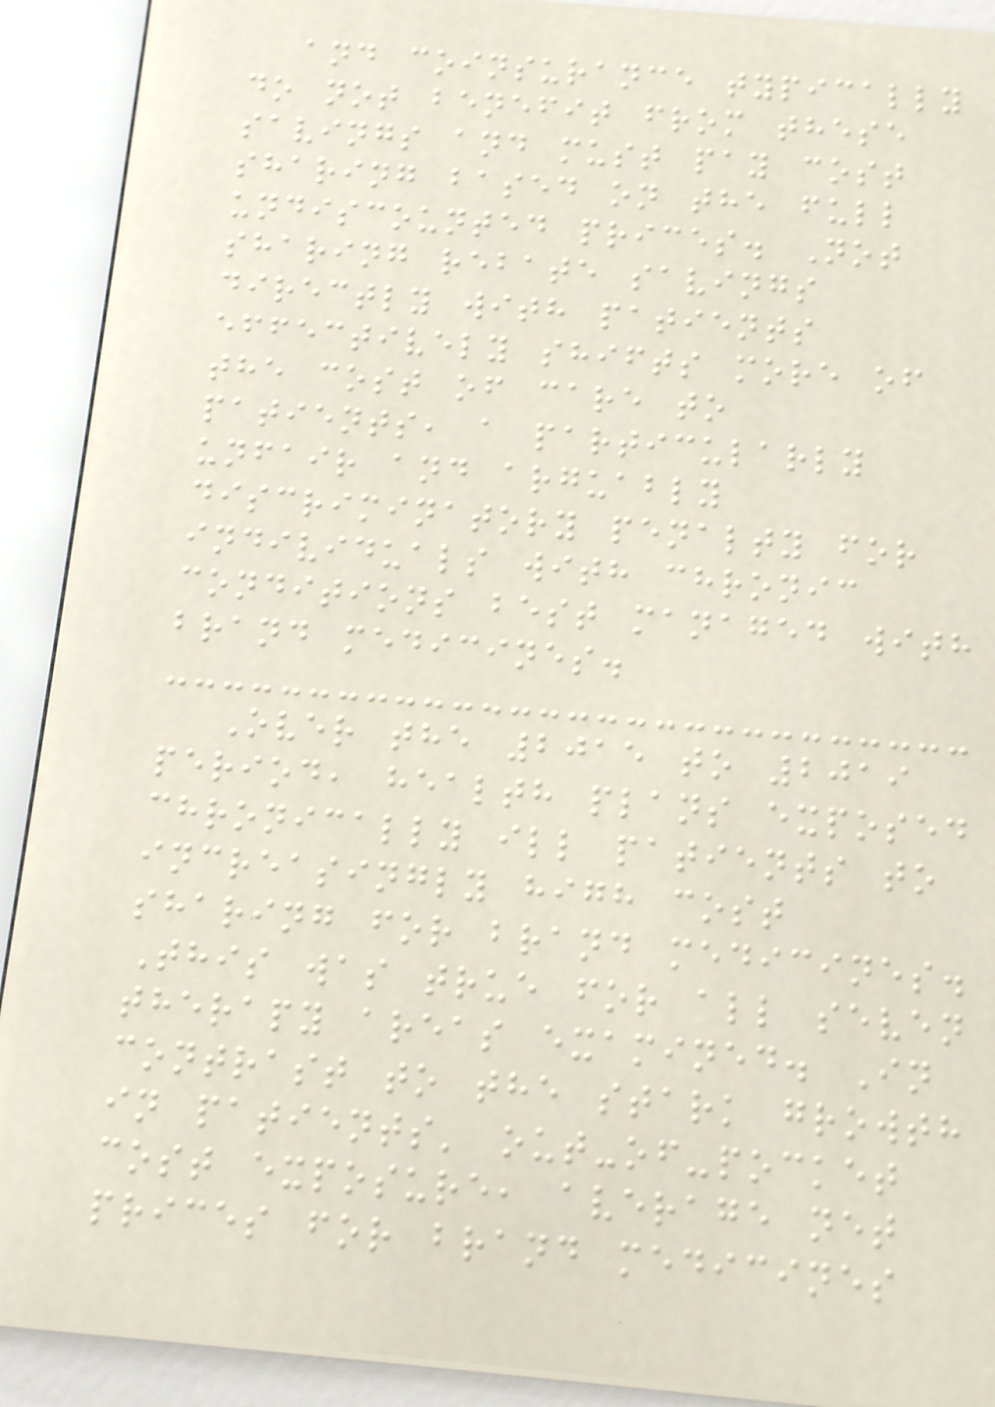and coinsurance typically
do not benefit from these
savings and must pay cost
sharing based on the full
undiscounted prices. Not
sharing rebate savings
directly with patients
effectively shifts more of
the cost of care to
patients, a particularly
unfair and arguably
discriminatory penalty for
individuals with chronic
conditions best managed with
brand medicines.
Over the 2015 to 2019
period, health plans exposed
chronically ill patients to
increasingly high cost
sharing for brand medicines.
This was true for all seven
therapy areas examined. In
contrast to the stark growth
in patients' out-of-pocket
cost exposure, average net
prices for brand medicines
